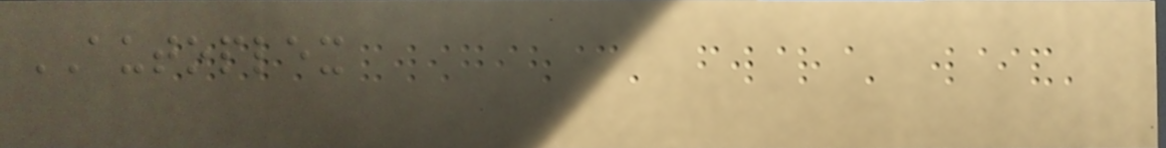AUTOPLEX
